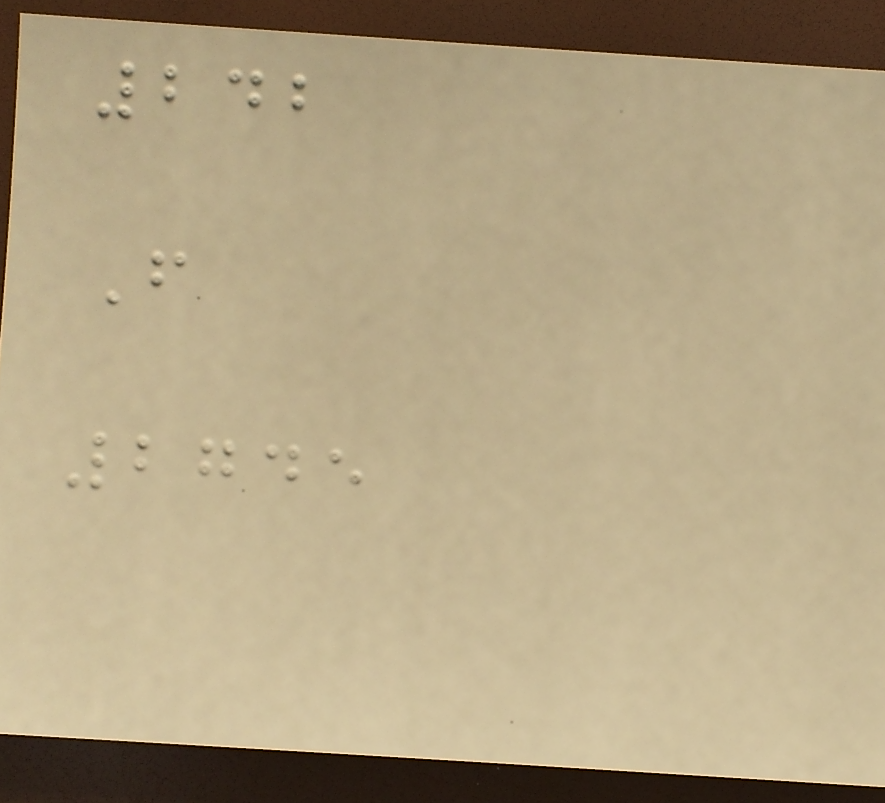242
F
2745
